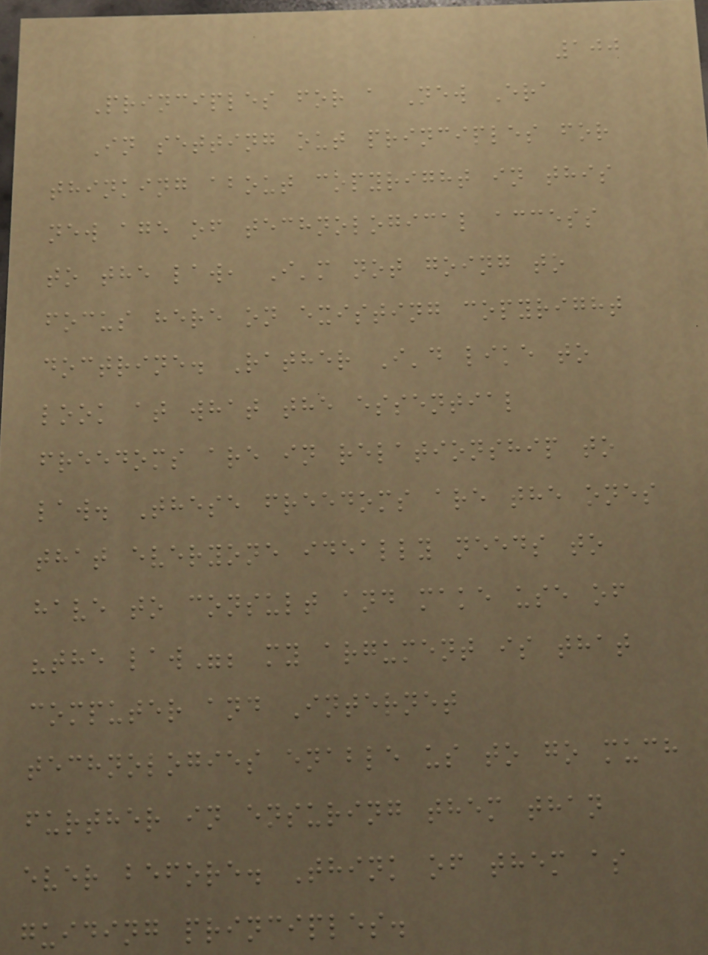100
Principles for a New Era
In setting out principles for
thinking about copyright in this
new age of technological access
to the law, I'm not going to
focus here on existing copyright
doctrine. Rather I'd like to
look at what the essential
freedoms are in relationship to
law. These freedoms are the ones
that everyone ideally needs to
have to consult and make use of
"the law"; my argument is that
computer and Internet
technologies enable us to go much
further in ensuring them than
ever before. Think of them as
guiding principles.
